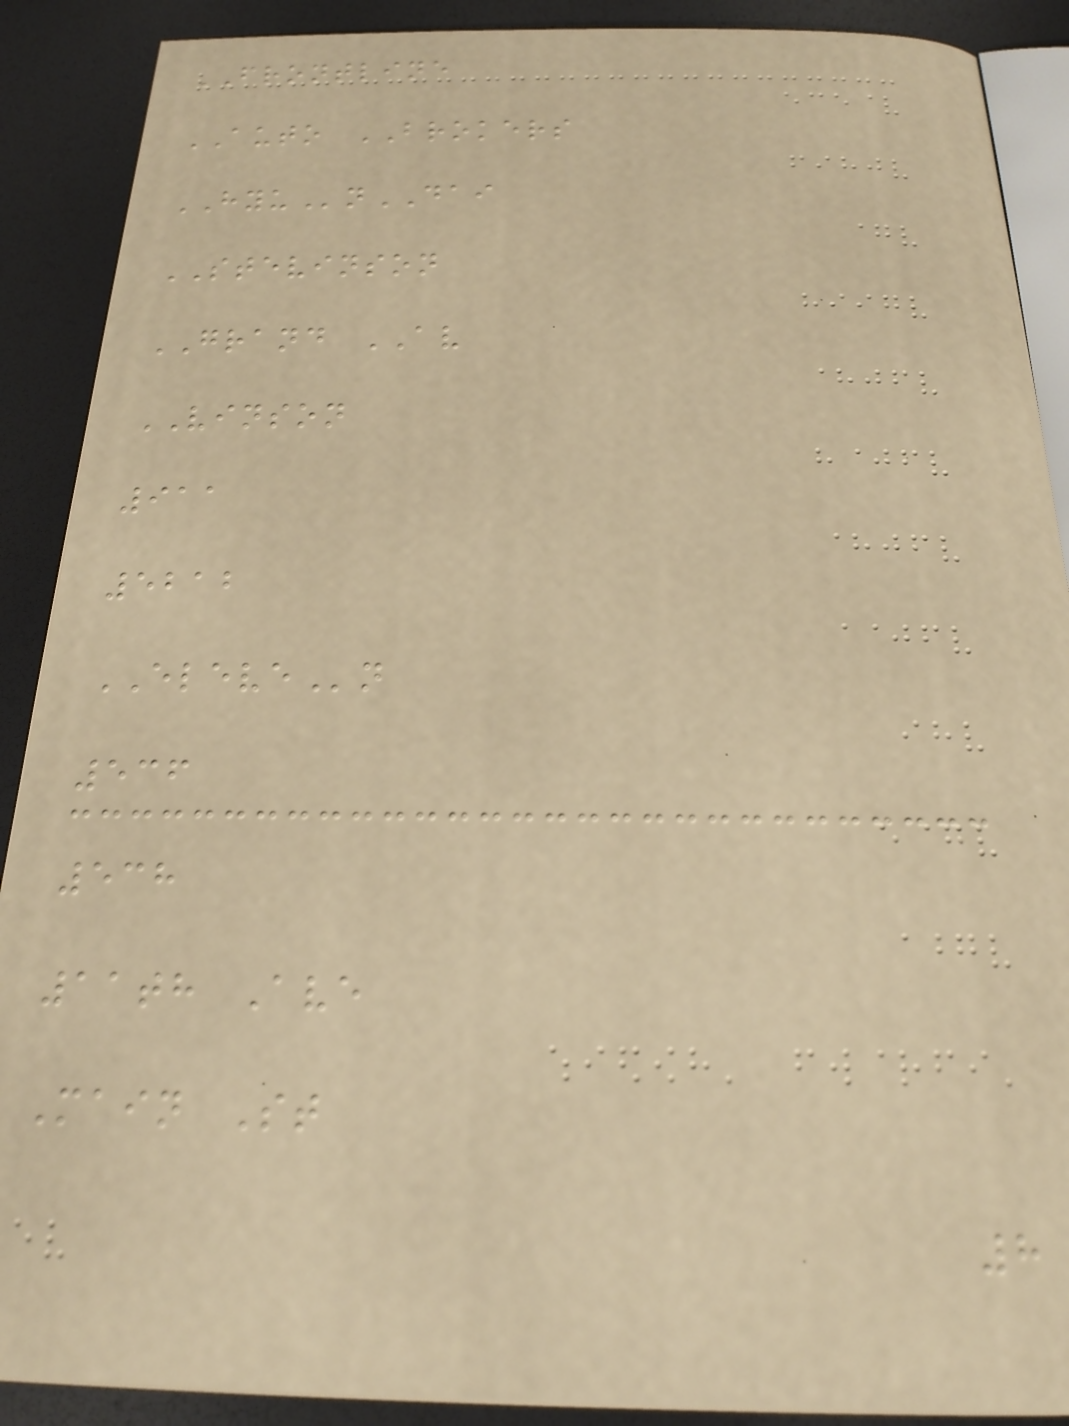FRONTLINE
AUTO BROKERS
HYUnDAI
STEVINSON
GRAND AV
VINSON
911
5212
ELEVEn
536
538
11th Ave
Main St
8
